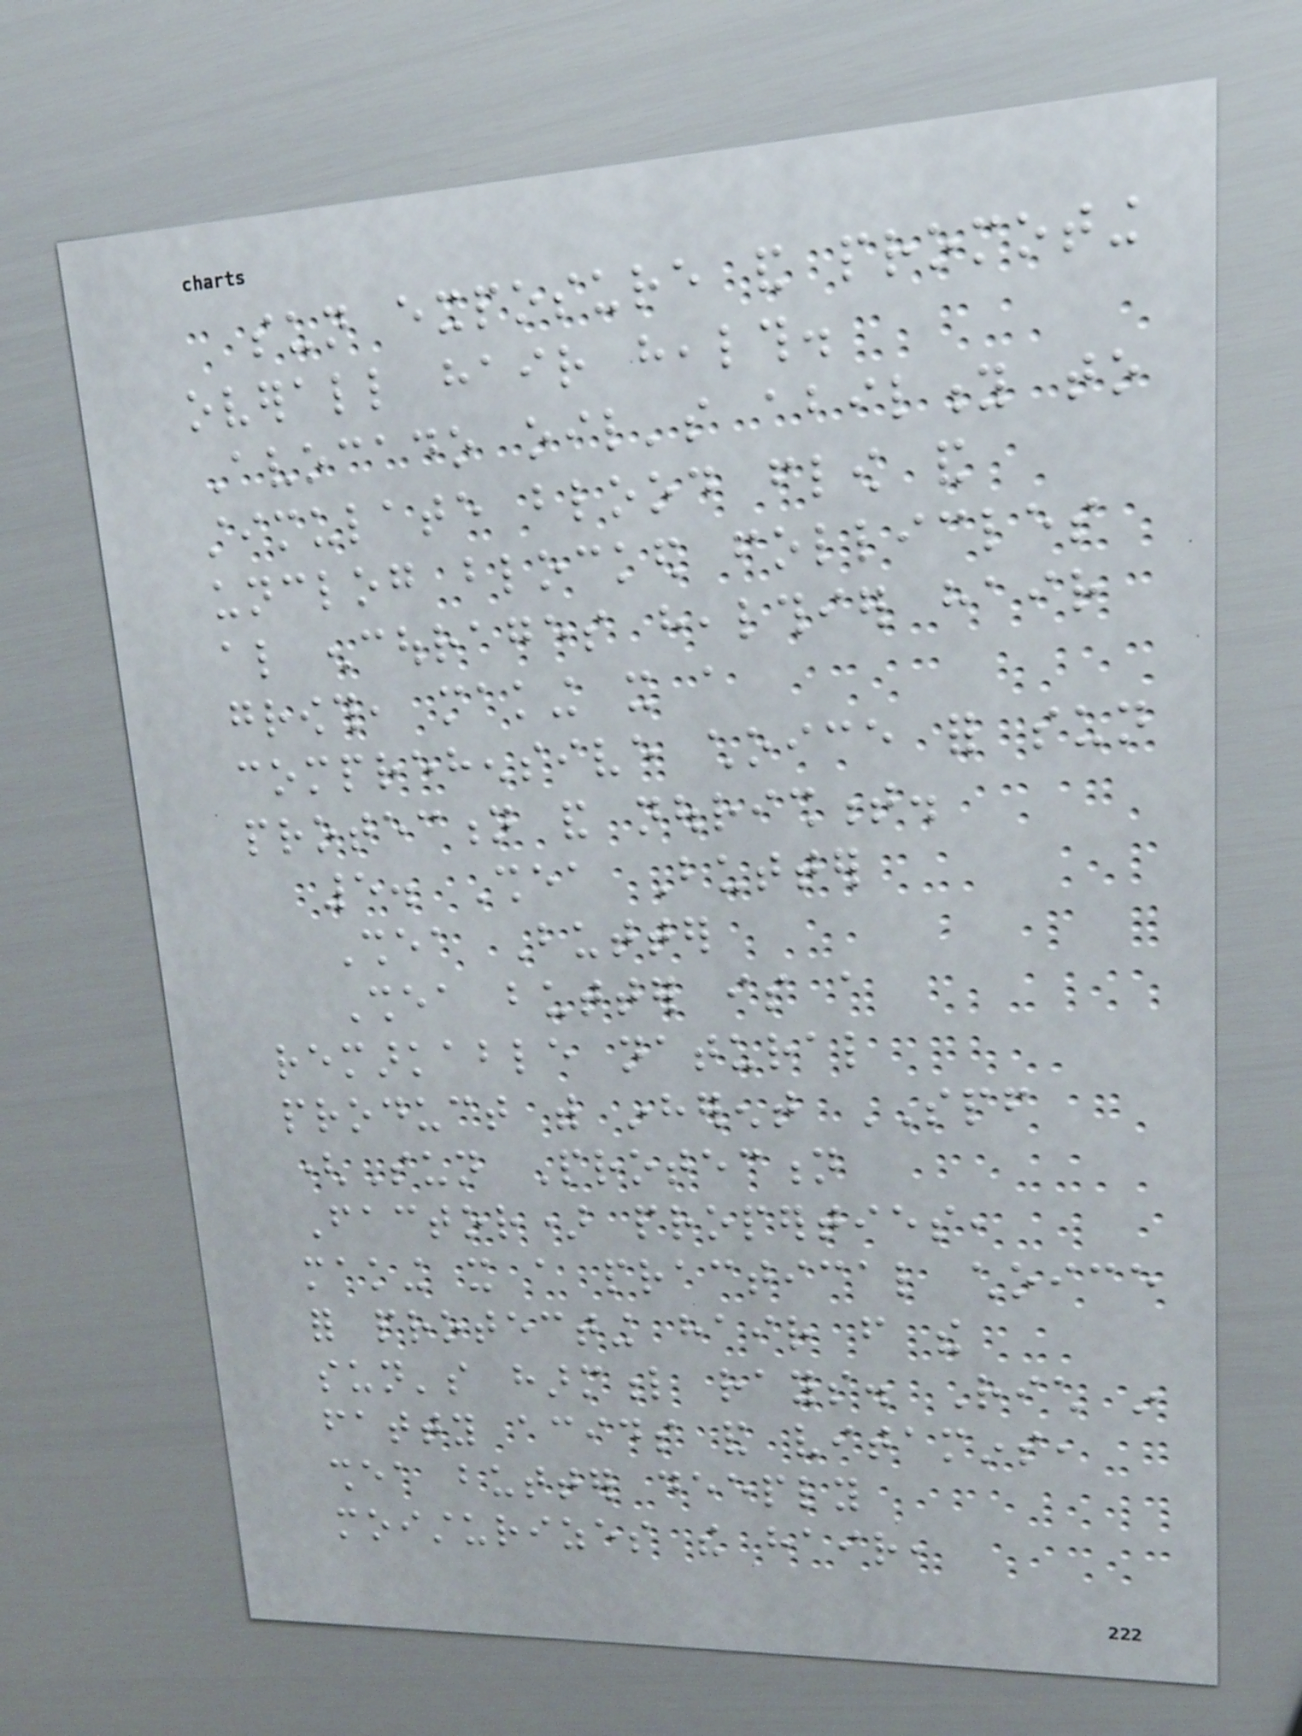sun exposure and promoting
overall hair health.
Avocado oil's ability to
stimulate blood flow and
unclog blocked follicles
also encourages healthier hair
growth, making it a
comprehensive choice for sun
protection and nourishment.
5. Shea Butter
Shea Butter
Shea butter is a
remarkable natural
product with inherent SPF
(Sun Protection
Factor) properties,
making it a practical choice
for protecting hair from the
sun's harmful rays. Rich in
fatty acids and vitamins,
shea butter deeply
moisturizes the hair,
